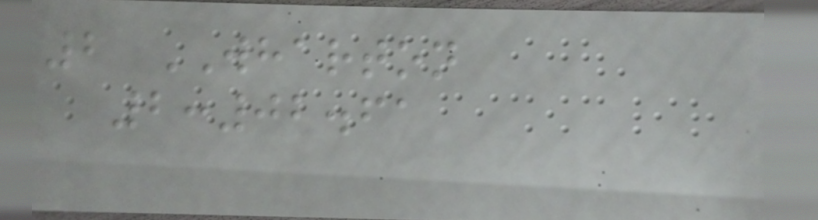2 WHARTON
2:02.61
